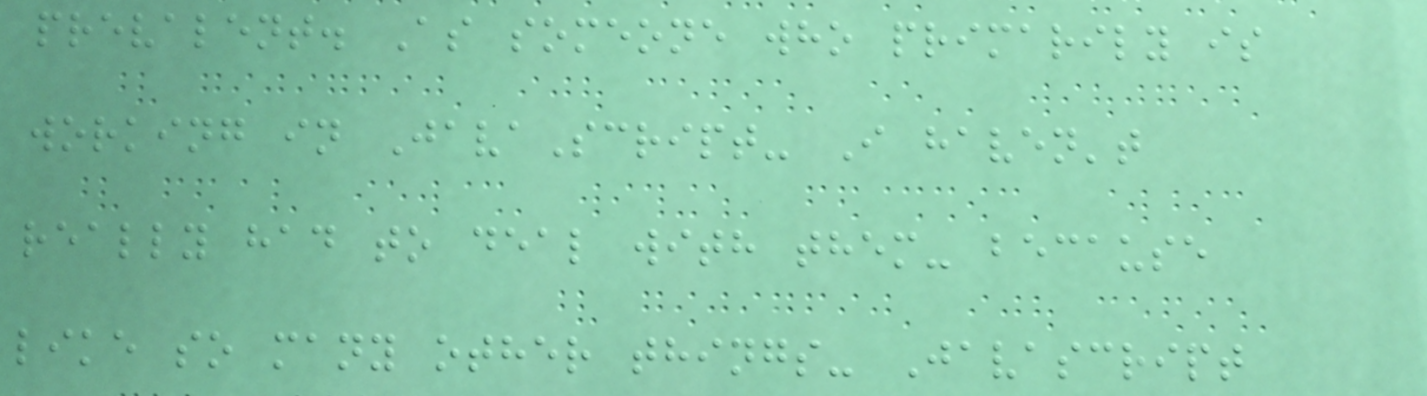prevalent. As someone who primarily is
working in JavaScript- I haven't
really had to deal with them- because
like so many other things- Javascript
